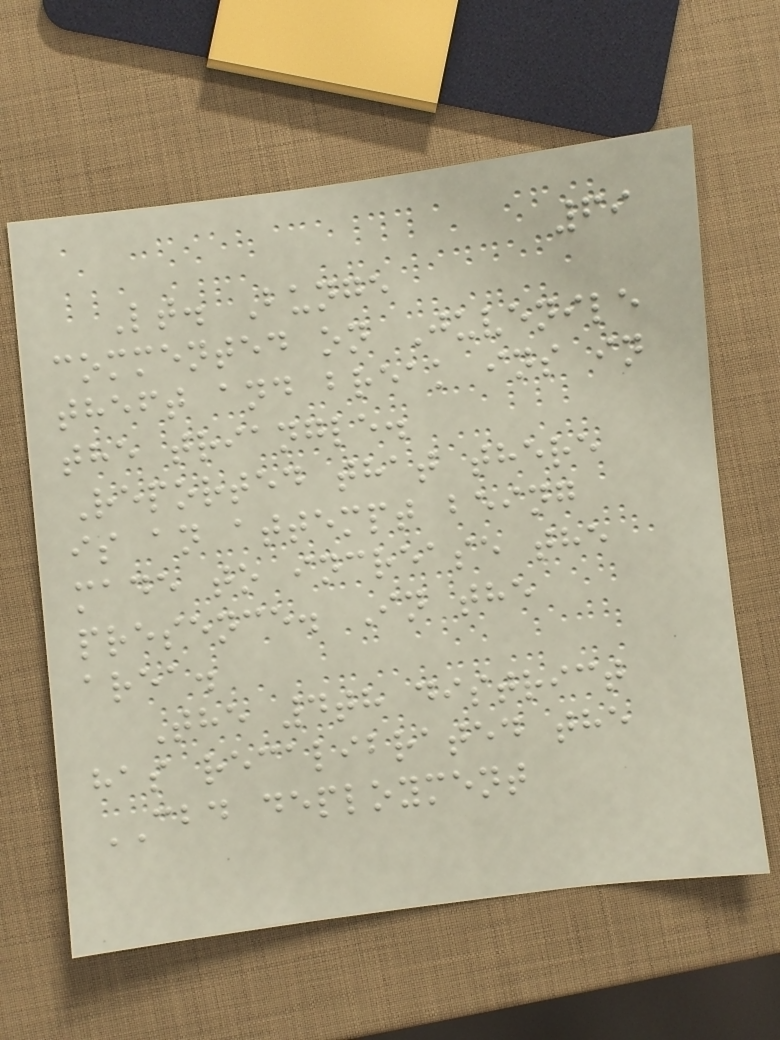69
Lt. Bunge
commented on Juvenile
theft and break ins in
the triangle.
Reported that there
is an attempt being
made to increase the
presence. In the
area.
The 4th district
has recalibrated the
CBD deployment
